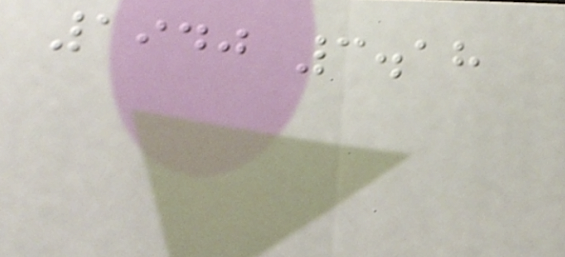1940 3.18
